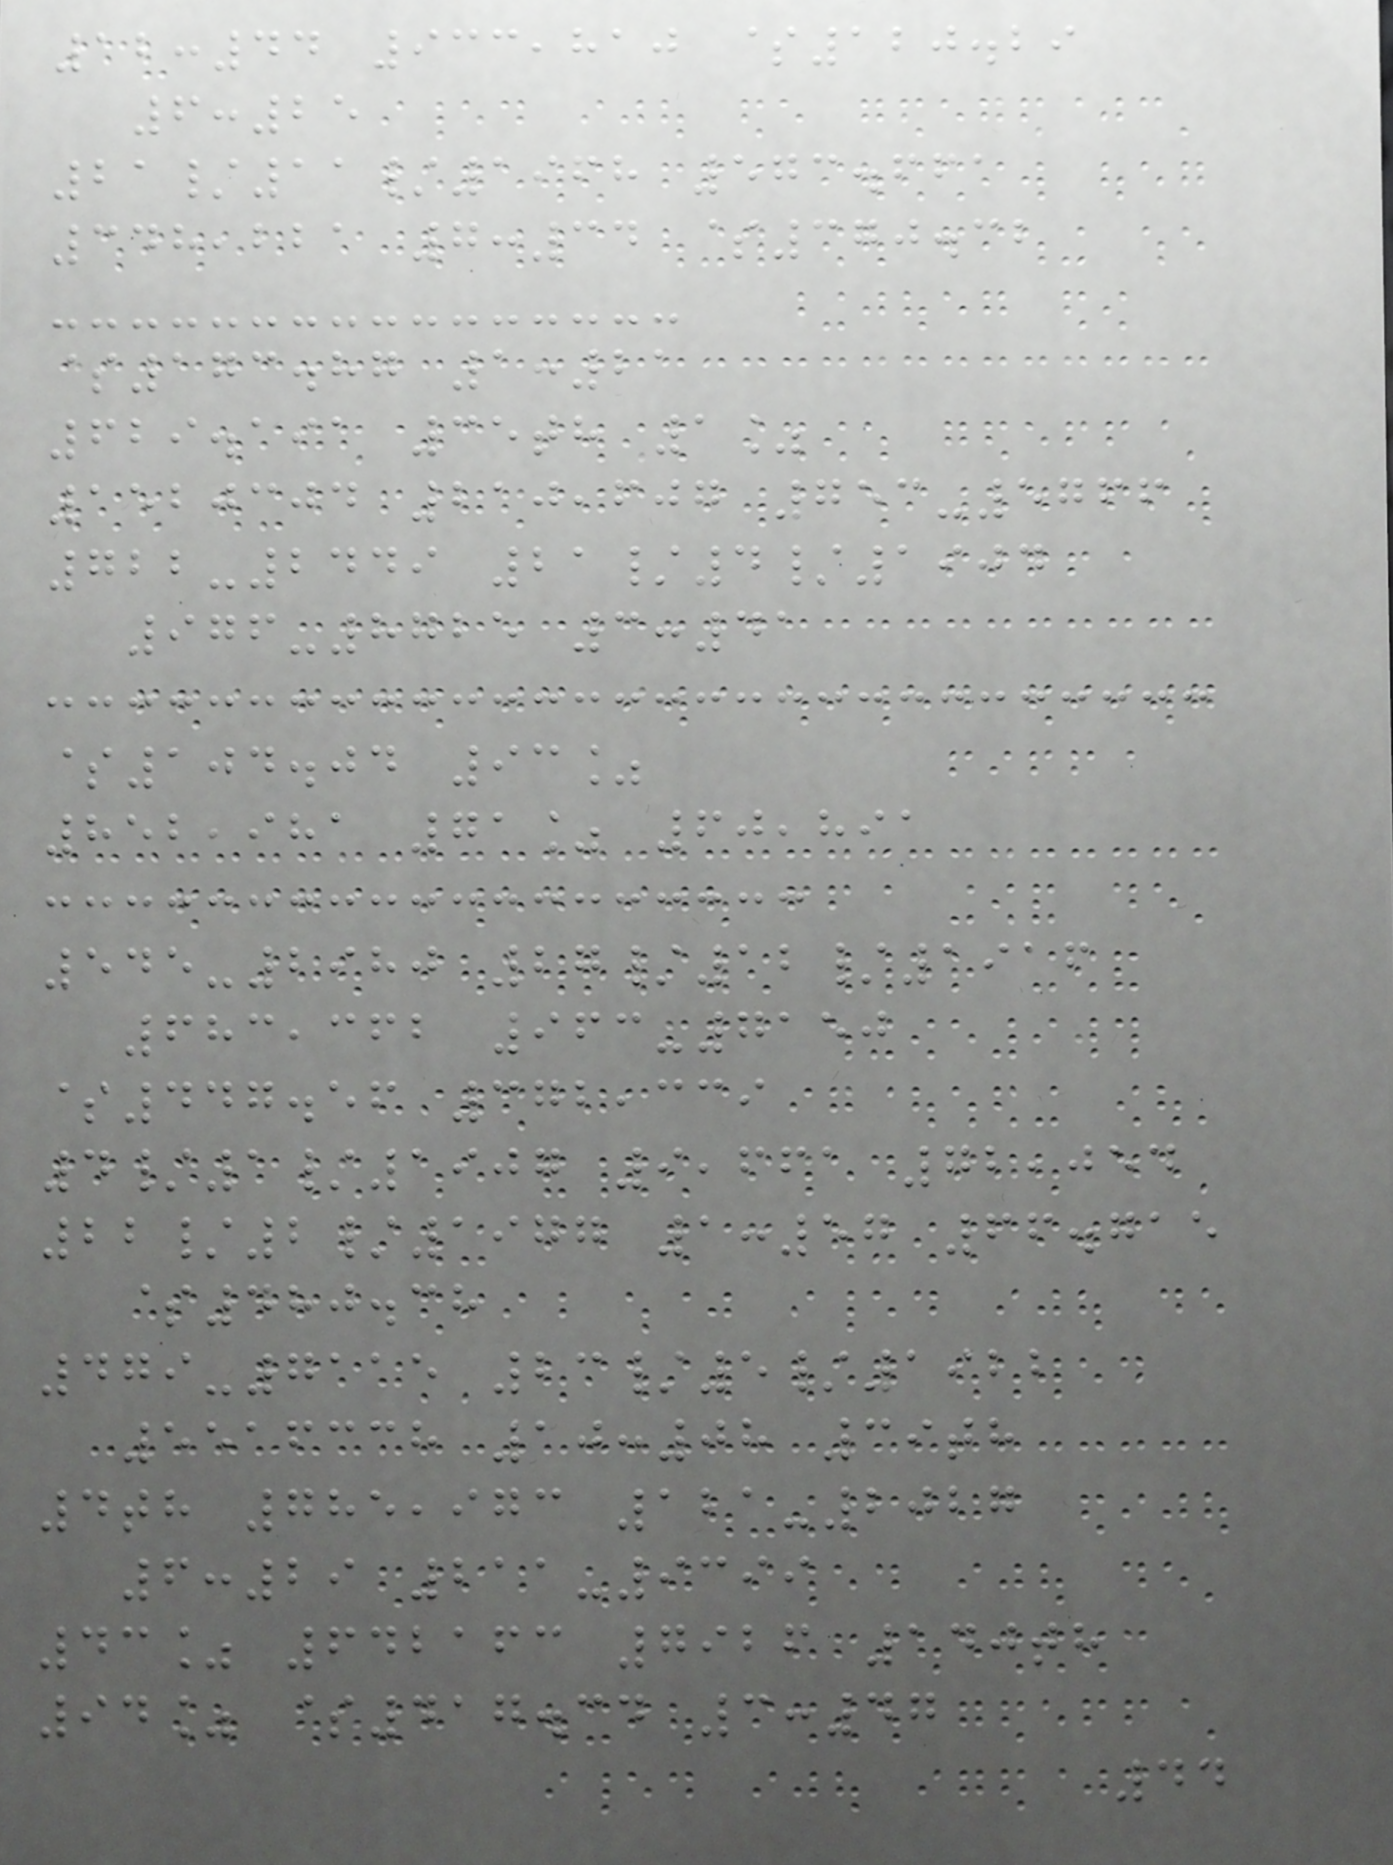12:44 933,810 $120.29
6:25
21/11/1968 573.661
348,221 7:34 $370.32
$173.87 1:21
629.191 35th 1%
1520304 210,607 753-5766
722-2449 21/4/1904
976-8725 3:41
$104.04 93%
852,981 71% 60,891
545-2980 27/12/1916
683,362 963-7150
$447.56 372,339
4/1/1907 9,661 72,054
22/2/1977 1:57 66.715
$480.38
479-7115 23/5/1922
5516338 10:08 39th
4th 785,973 121-2027
6:29 211-9399
43% 642163 7926 140th
94% $417.34 3:47
44
